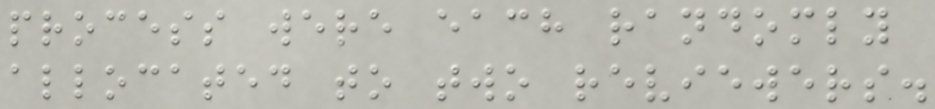process were each randomly
allocated to two reviewers.
